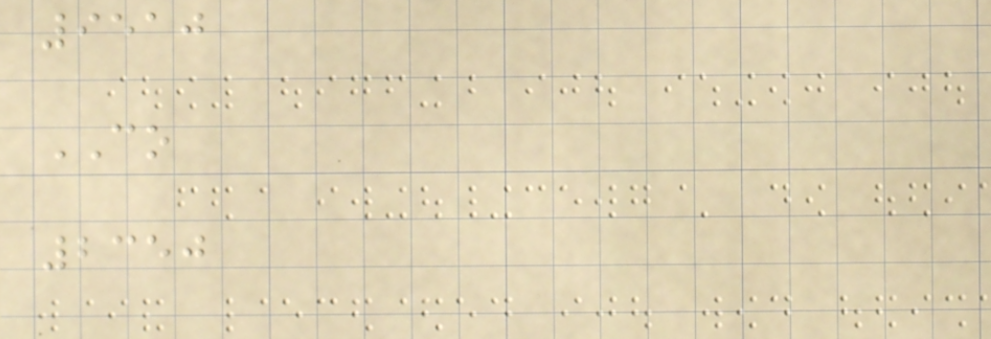9510
CO
2350
